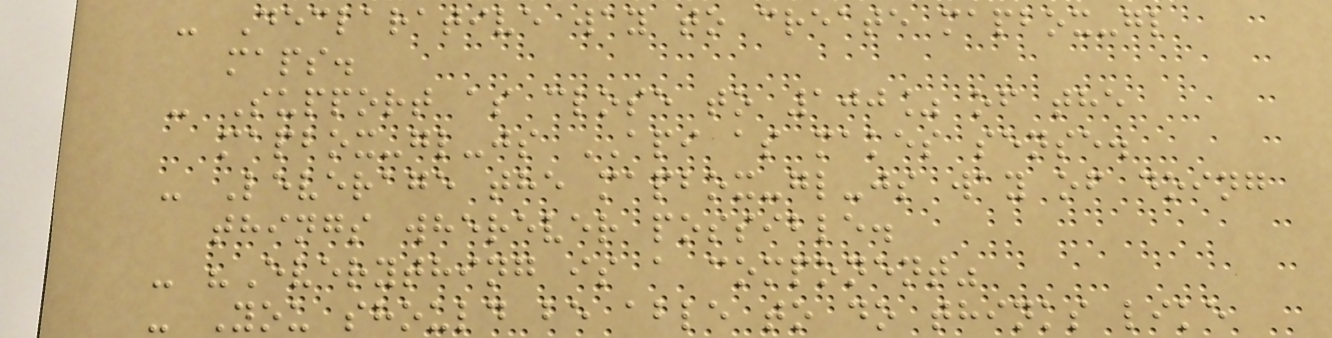- Declarative way to create mapbox-gl
maps.
- Support as close to 100% of the
mapbox-gl-js API as makes sense.
- Leverage the mapbox-gl-js way of doing
things wherever possible.
- "Everything is a component"
- You should be able to do thinks like
